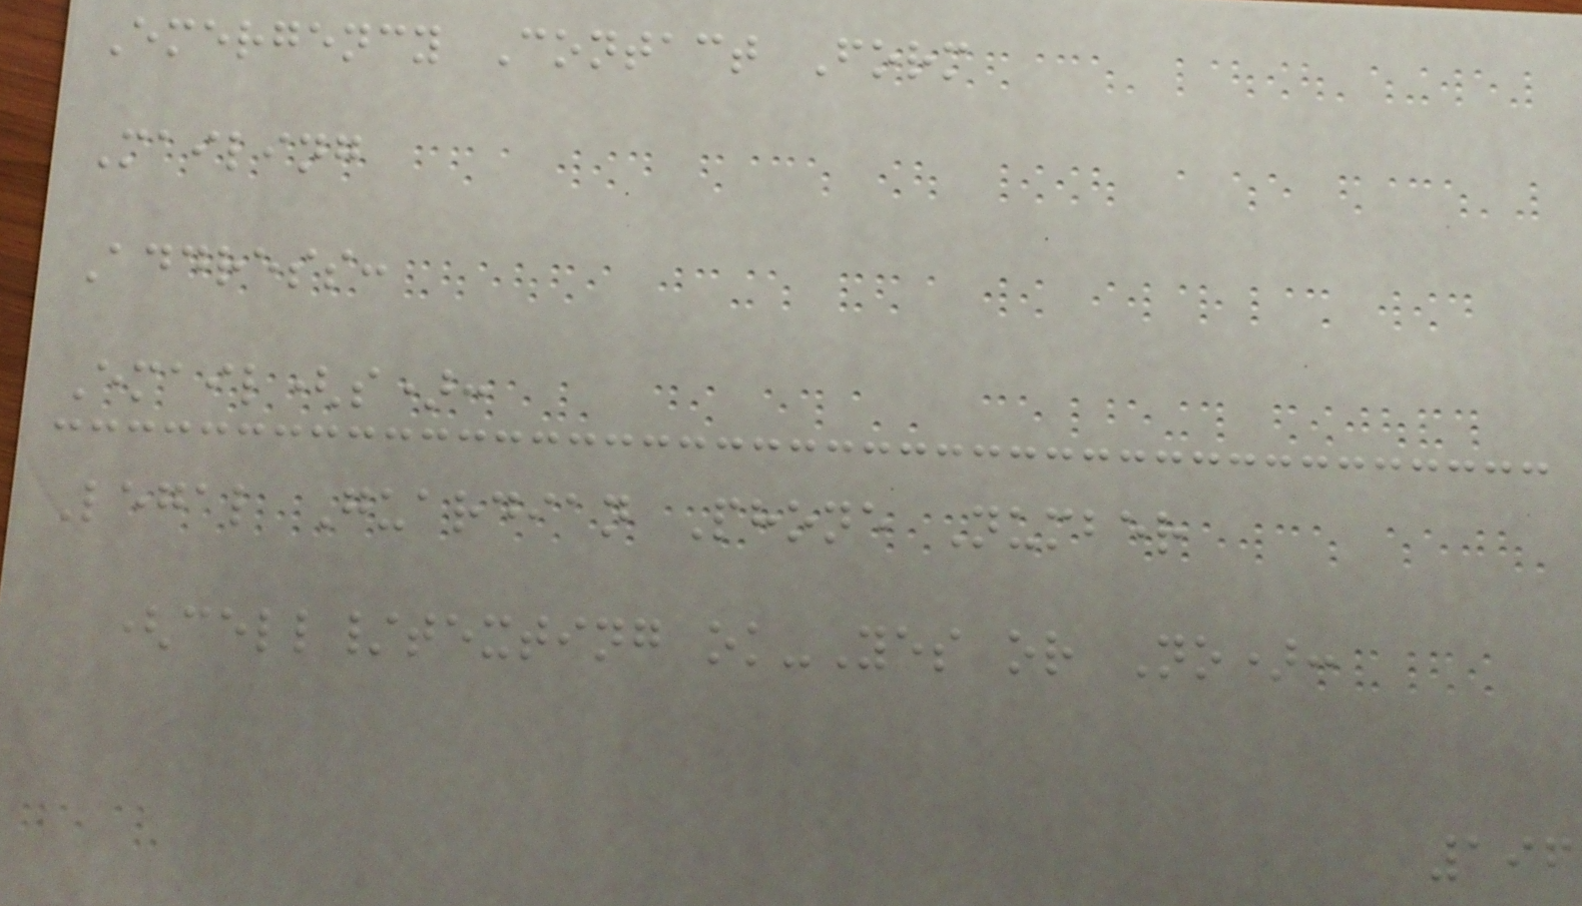Emergency Contact Form
Mailing
Address:
Email(s):
Legal Guardian Phone Number
(cell/texting ok-Yes or No):
196
